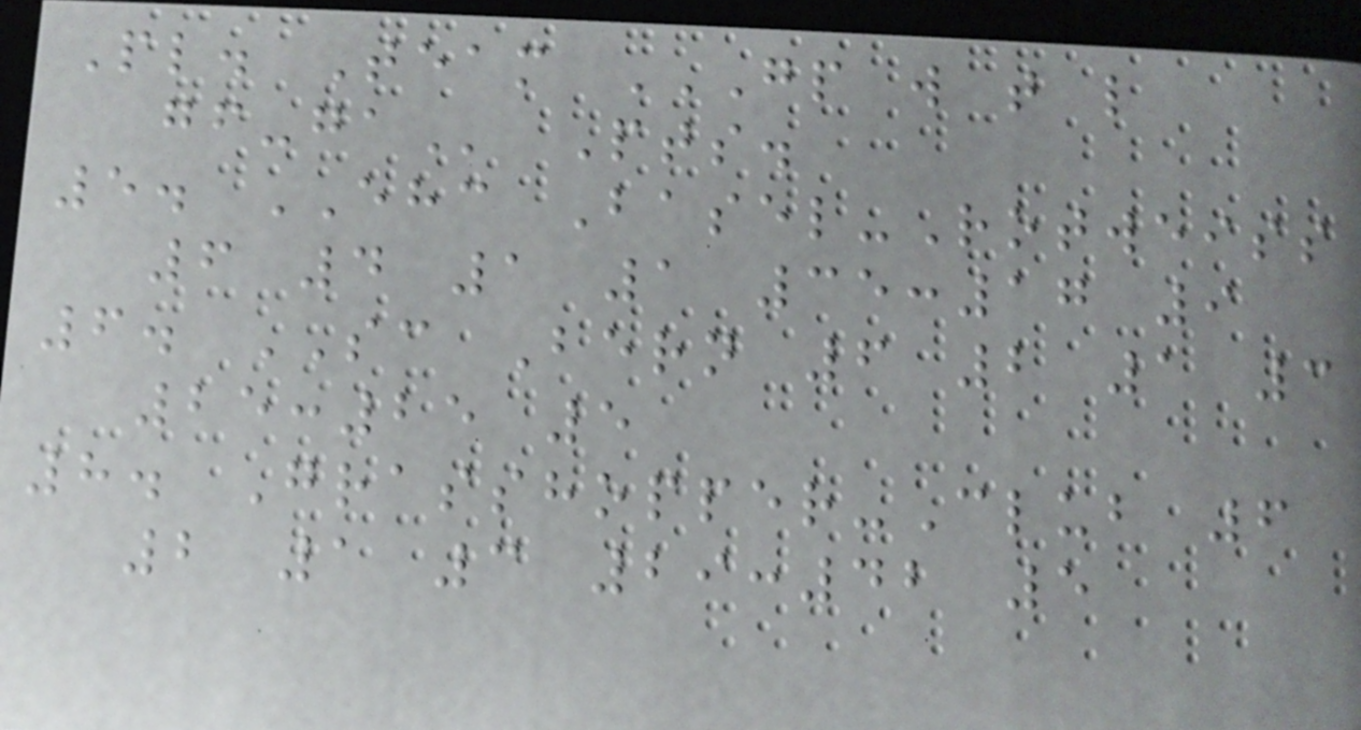Pl. Team GP W T L
GF-GA Pts.
5. EHC Basel-Rotweiss
6 4 1 1 35:17 9
6. SC Bern 6 2 1 3
25:25 5
8. Grasshopper-Club 6
2 1 3 29:42 5
